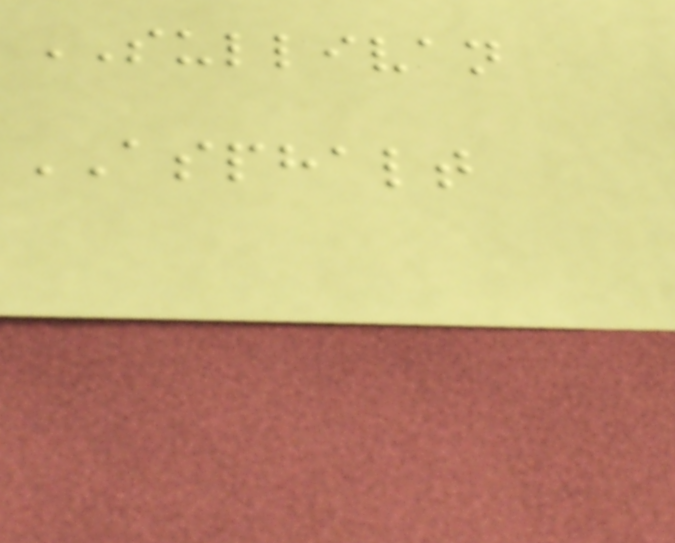SULLIVAN
ASPHALT
